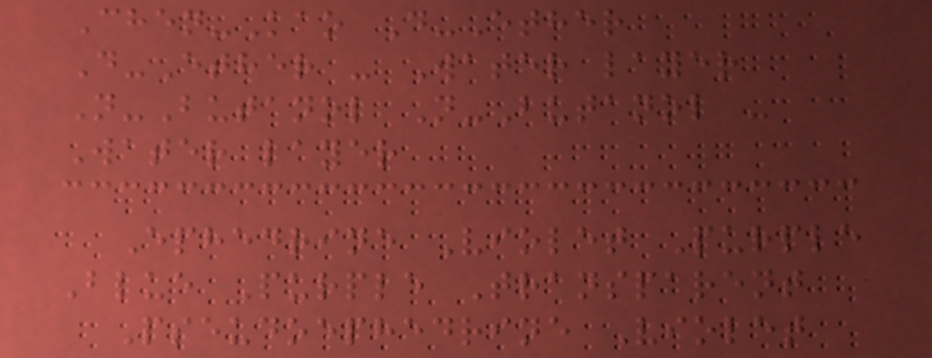Chen-Kao D-Ether
D-Ether - Water layer
N-Butanol N-Butanol -
Water layer
Ephedrine Violet Purple
Blue Purple Transparent
Pseudoephedrine Violet
